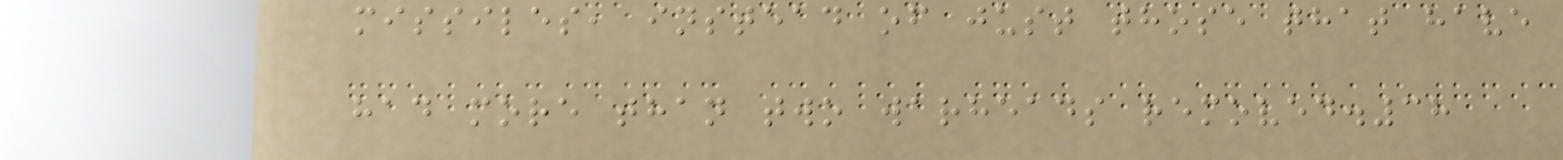missiles, instead of just those that have
had more than two warheads removed.38
